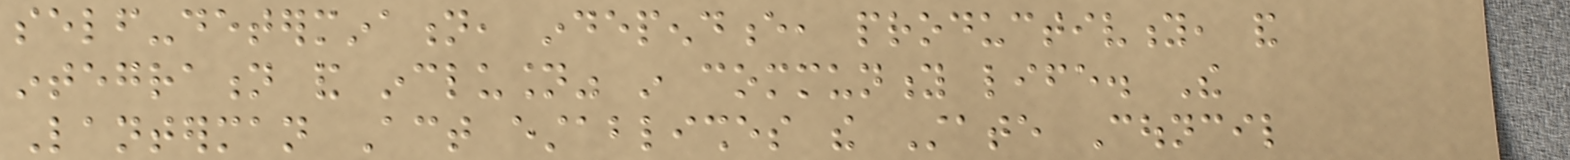self-determination, independence, productivity, and
integration and inclusion" in community life. The
Lanterman Act establishes the State Council
